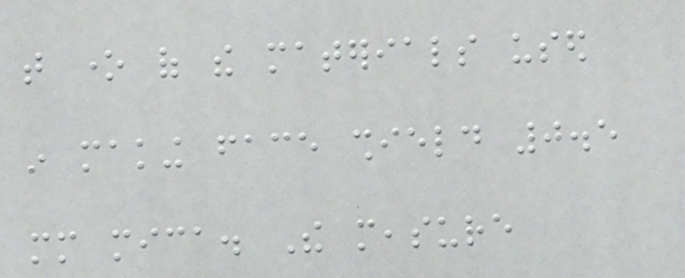that one of the materials used
in making face shield 0.5
mm mica. The measure
